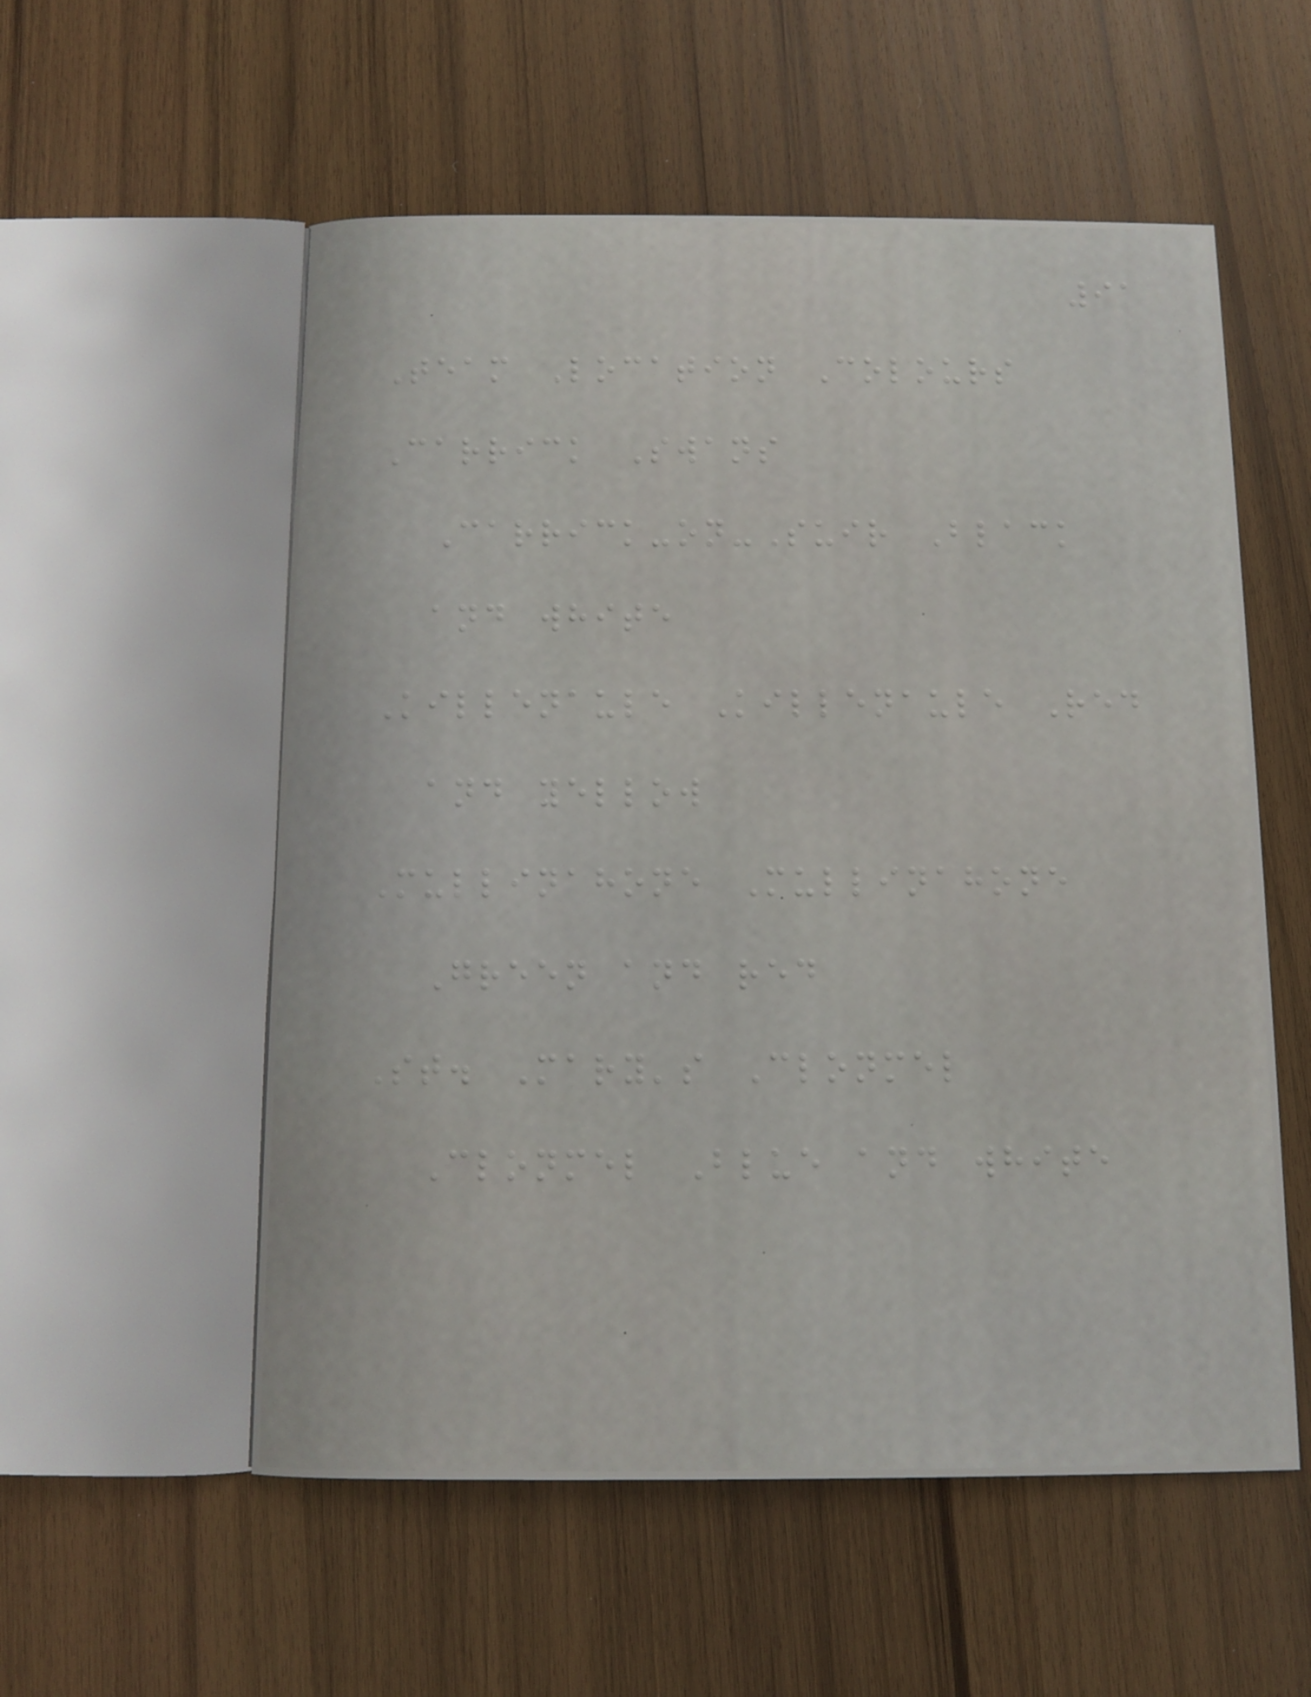91
Team Location Colours
Carrick Swans
Carrick-on-Suir Black
and white
Killenaule Killenaule Red
and yellow
Mullinahone Mullinahone
Green and red
St. Mary's Clonmel
Clonmel Blue and white
